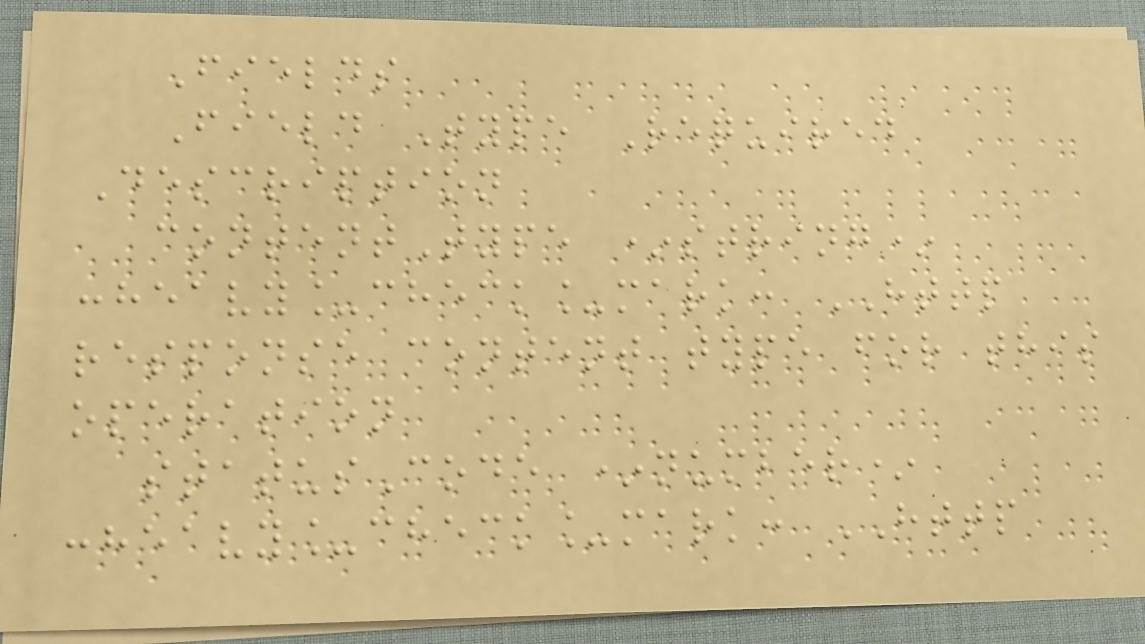Fields
Field Type Required
Description
contentType *string*
:heavy_check_mark: HTTP
response content type for this
operation
statusCode *number*
:heavy_check_mark: HTTP
